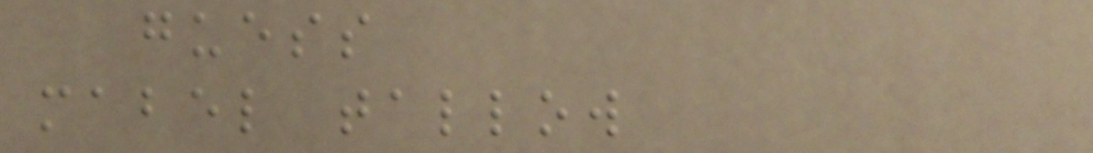guess
mabel tallow
